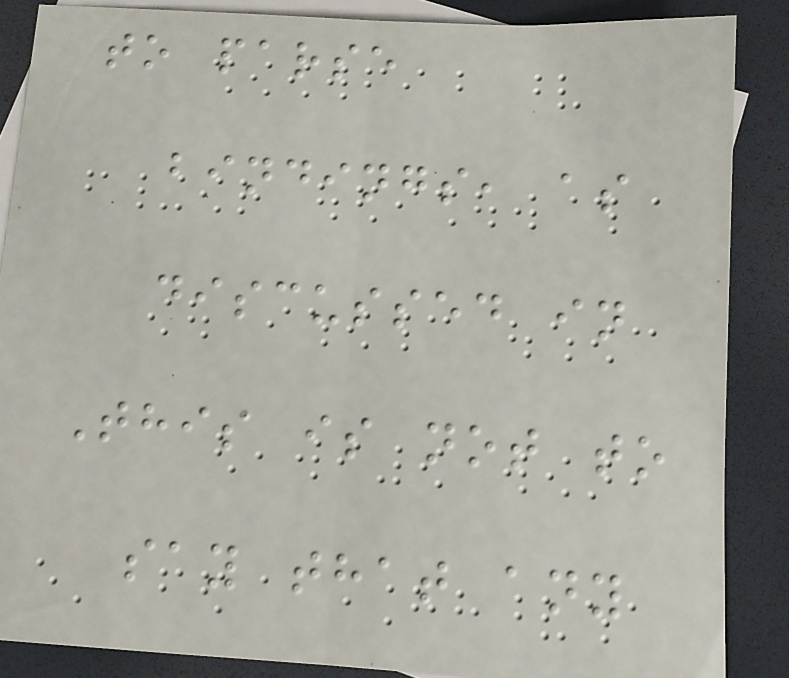to parse
bindings, as
discussed in
This is not to
say that any
